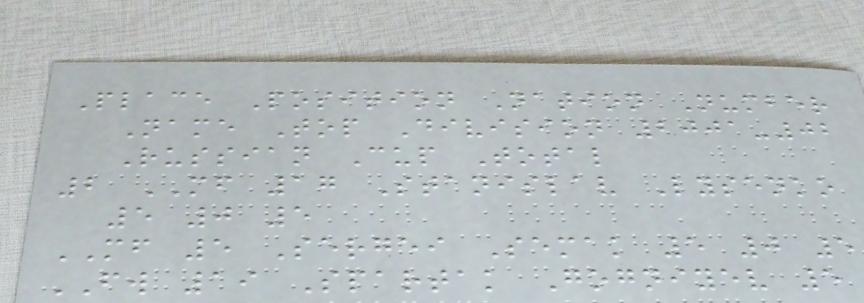Place Position Nation Number
Name Top Division 2001-02
Russian Cup Total
2 MF 17 Stanislav Lysenko
5 0 5
MF 5 Sergei Semak 5 0 5
FW 19 Spartak Gogniyev 5
